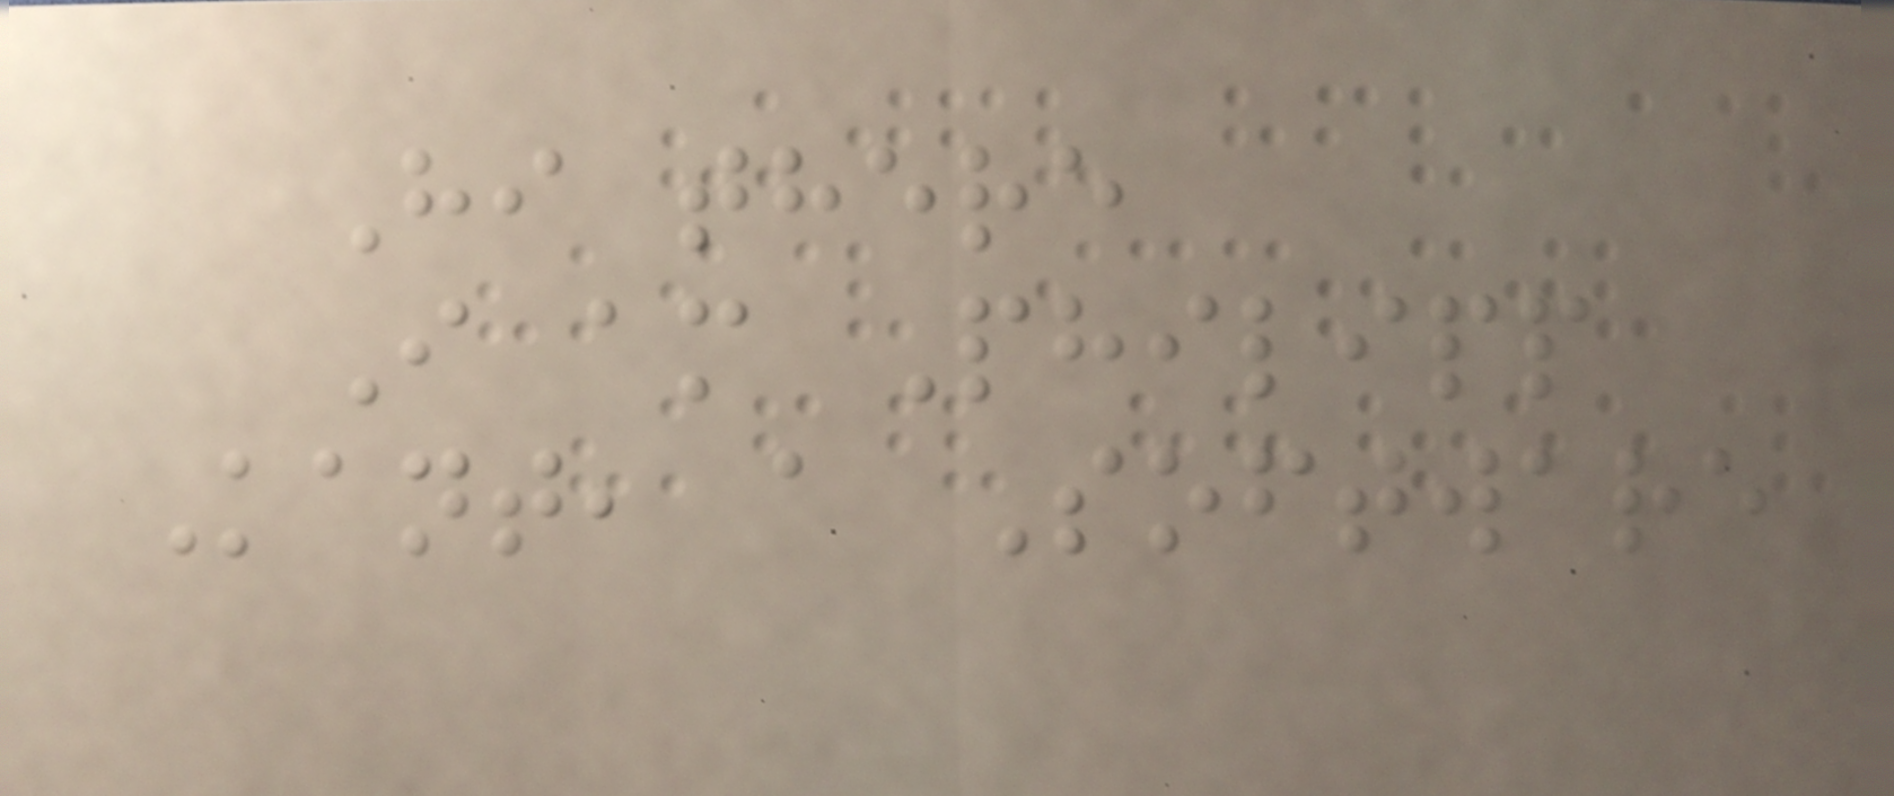Hi there
I am Philipp
Kant, a Software
